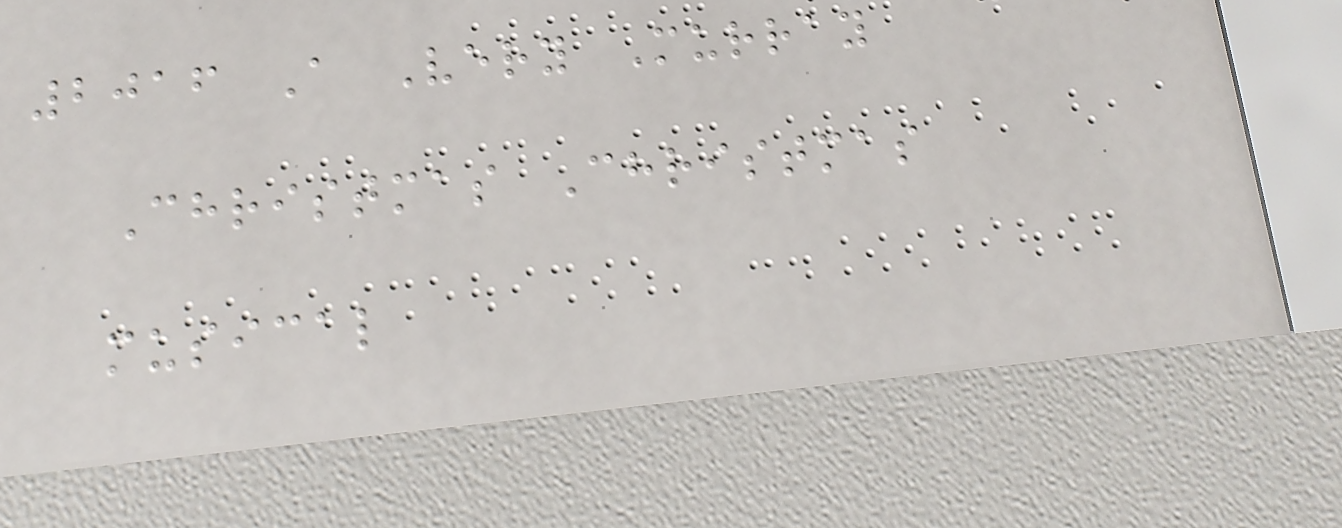2016 A Very Murray
Christmas Christmas
musical
